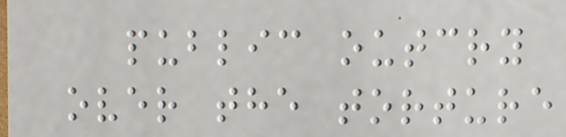public outcry
over the torture
